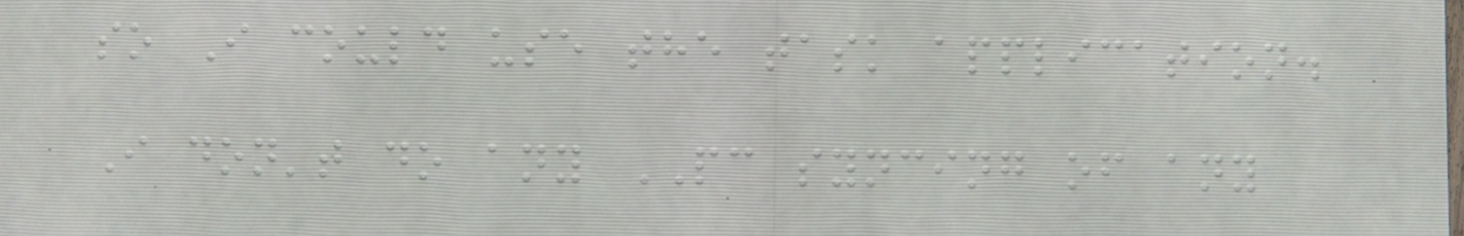so I could use the task application.
I don't do any PC syncing of any
